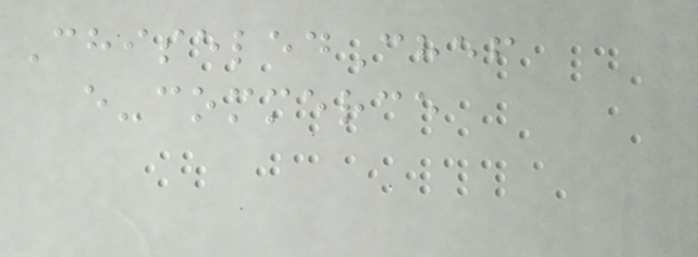ChiseledChef
e-commerce
